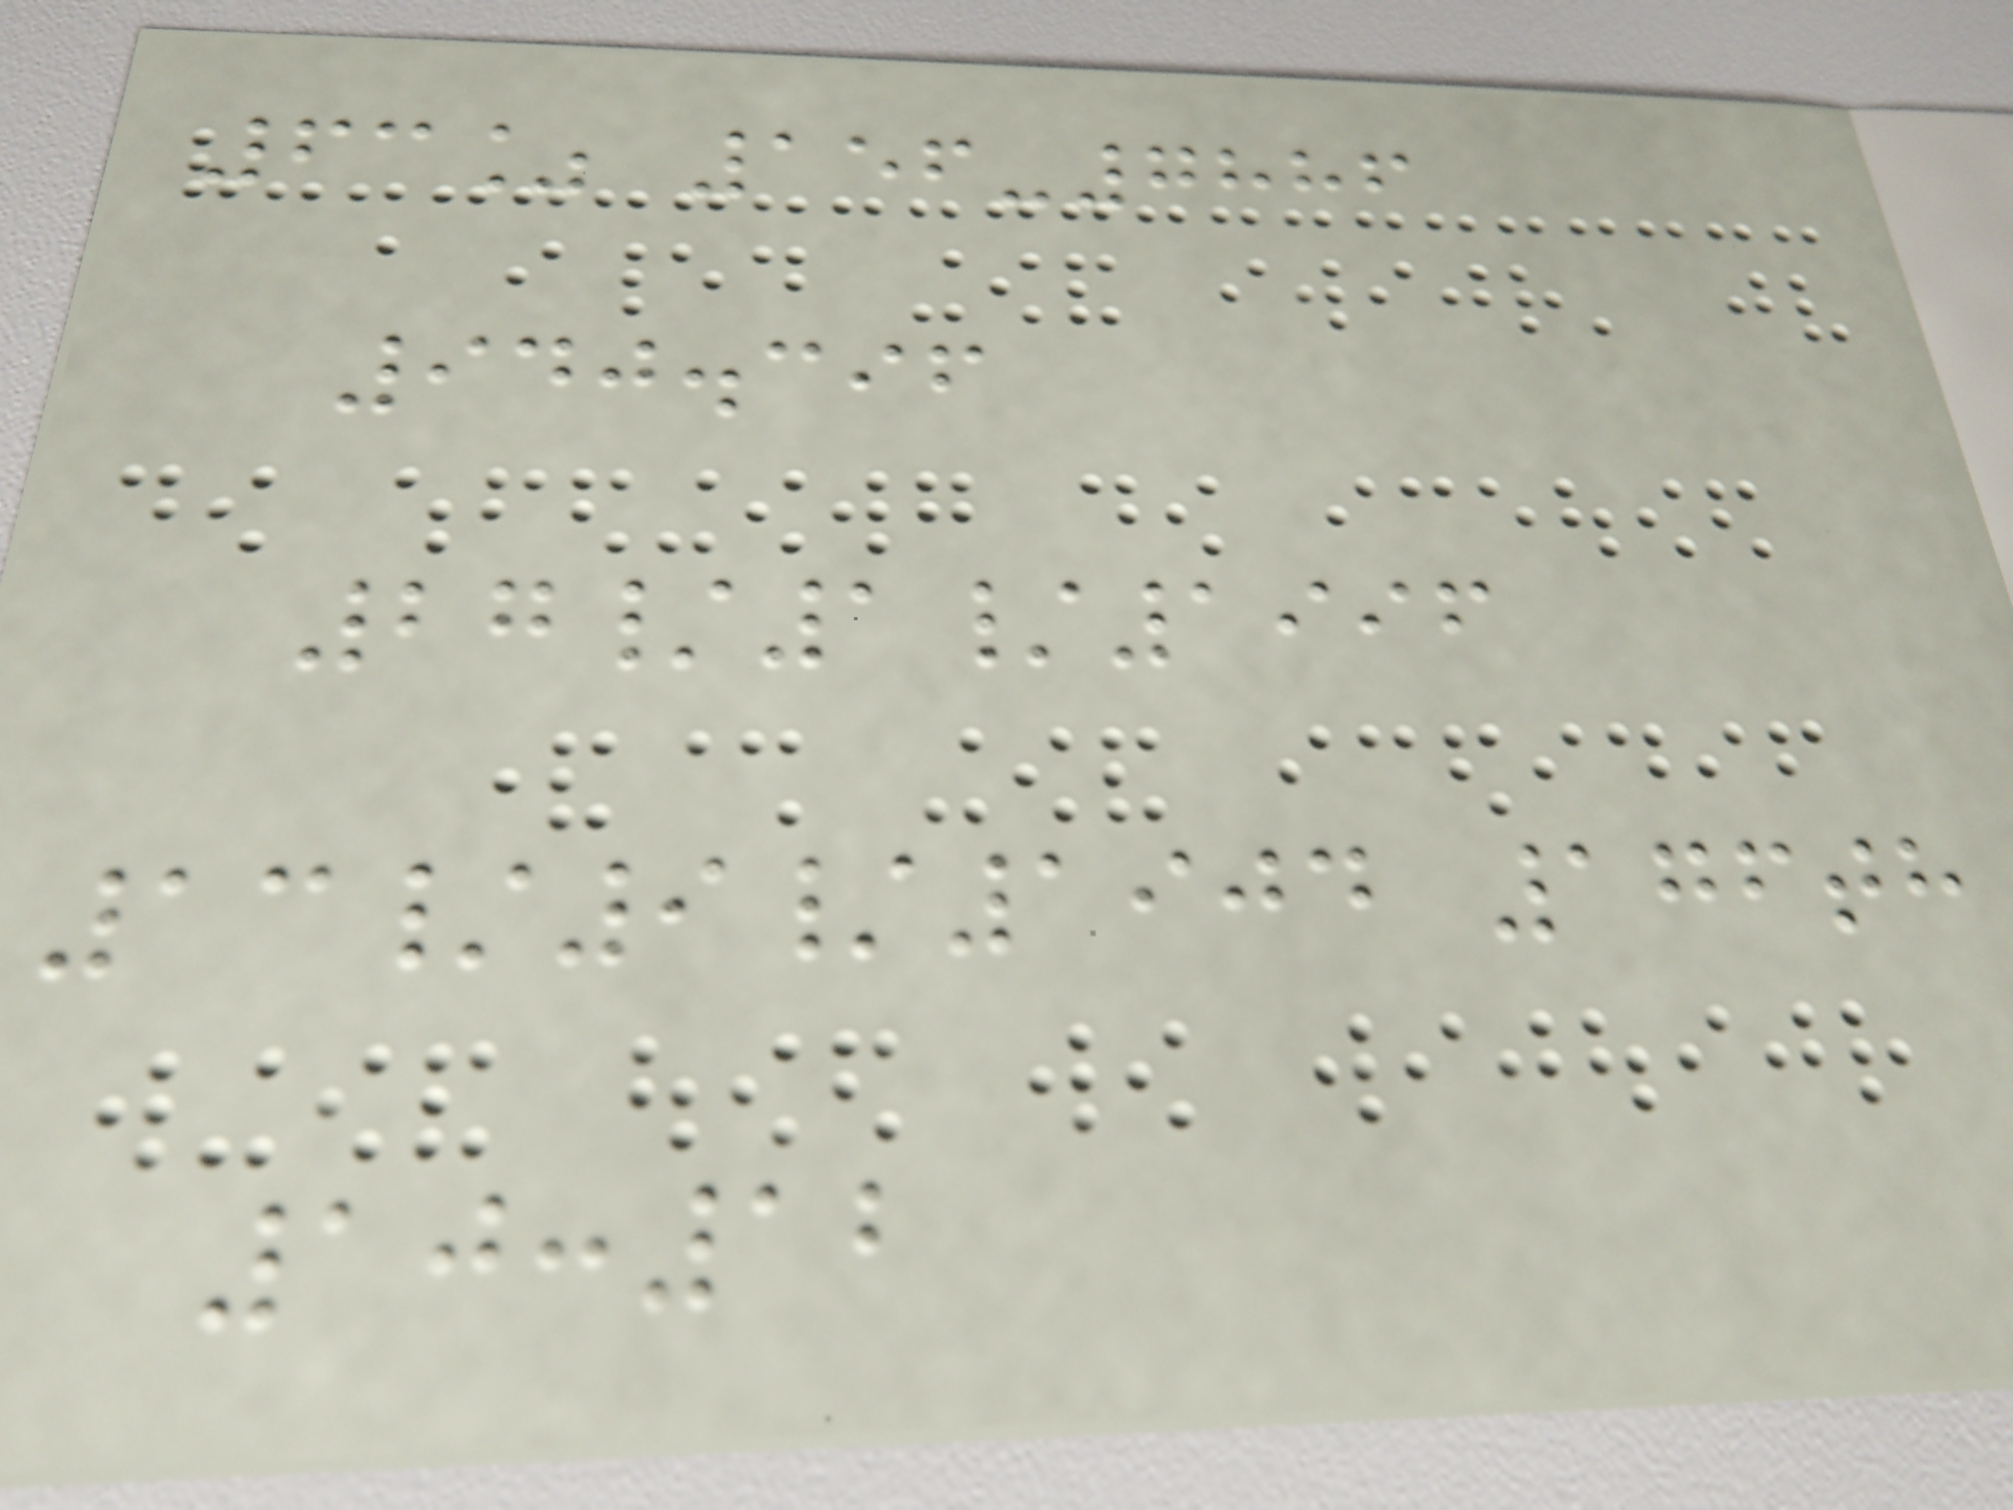63% 156-7886
940.396
27/1/1996
13/9/1904 176th
10:12
